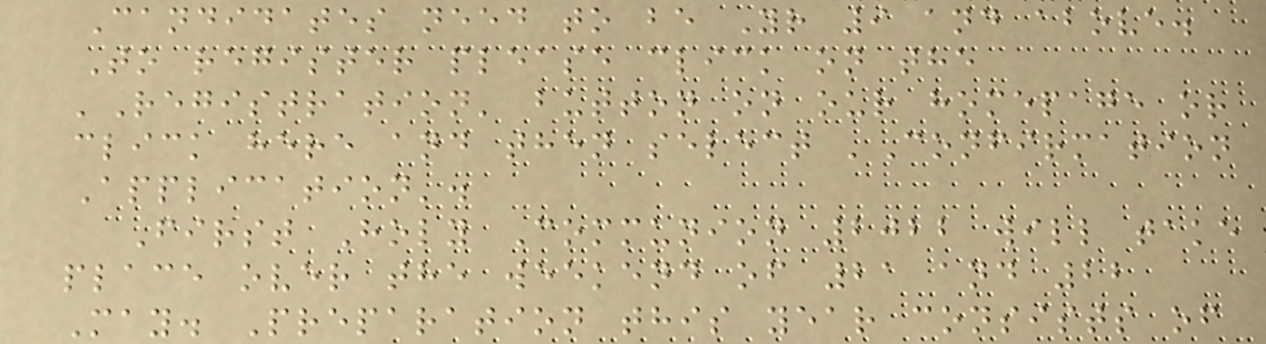Candidates need to be Yr 9 and above.
To register please click on the
'Registration' button on our homepage or
click here and then select 'Confirmation
Application'.
First Holy Communion 2022 will take
place over the weekend of 21 and 22
May. Preparation this year consists of
